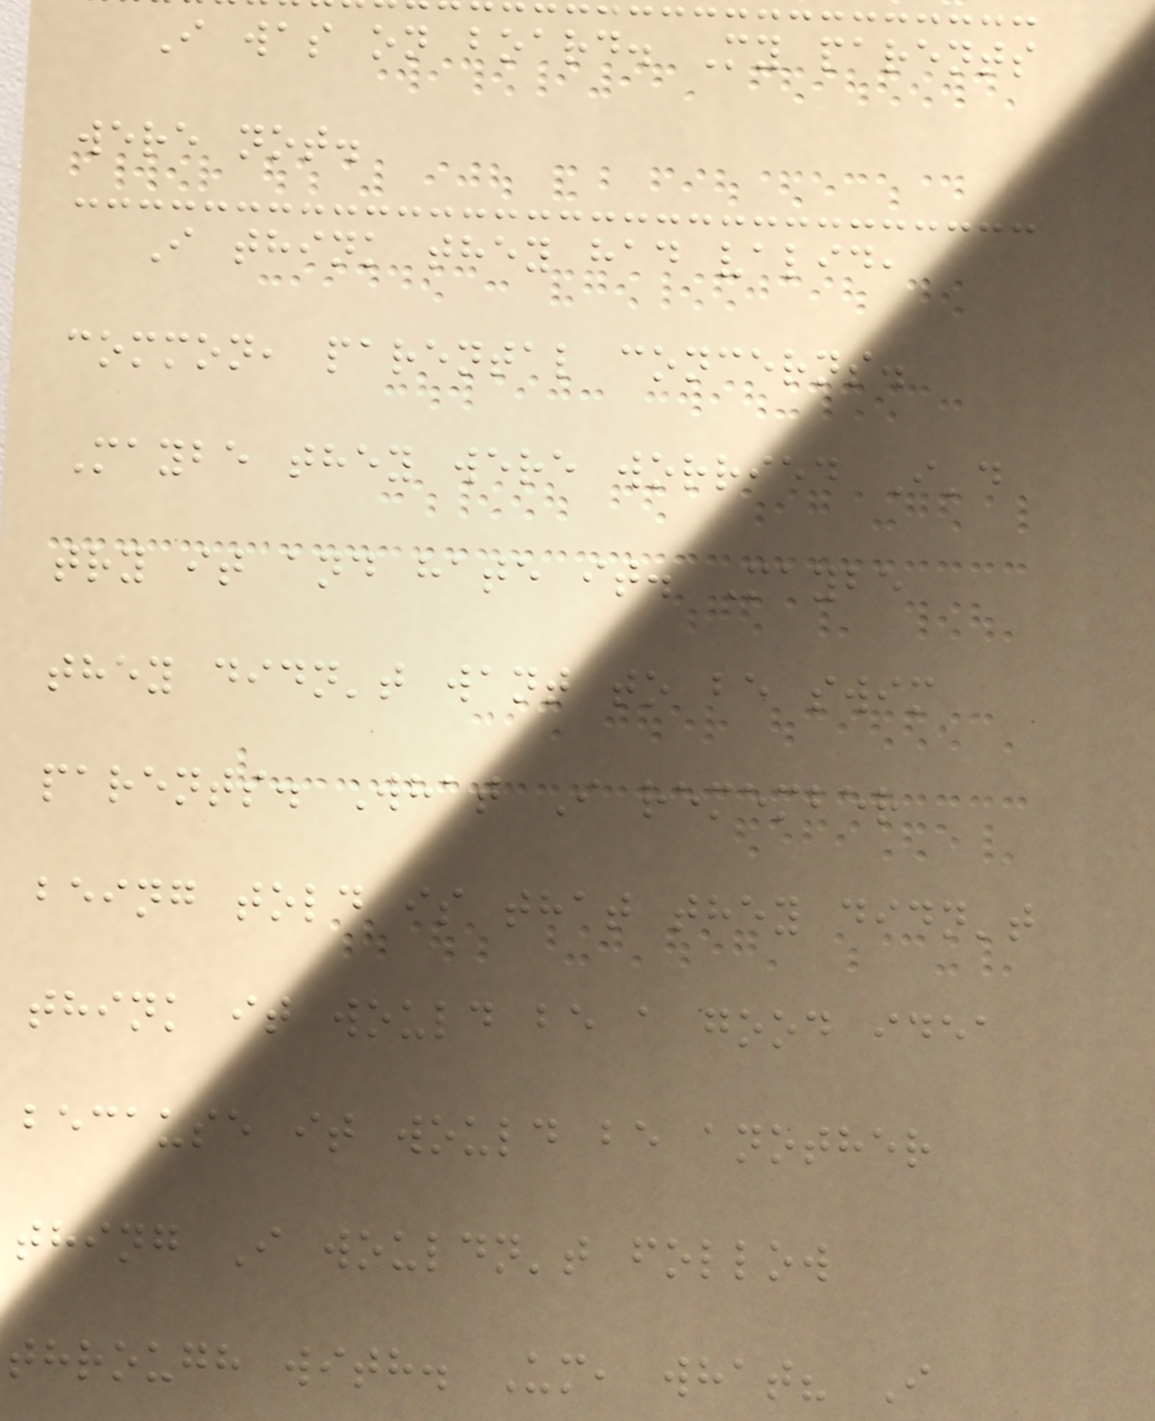I was on board. My parents
were not.
I think they had valid,
common, parental concerns.
Maybe they were worried I'd
try it and hate it. Maybe
they didn't want to be swim
parents. What I remember
being told is that they didn't
think it would be a good idea
because it would be another
thing I wouldn't follow
through with. Um, what? I
